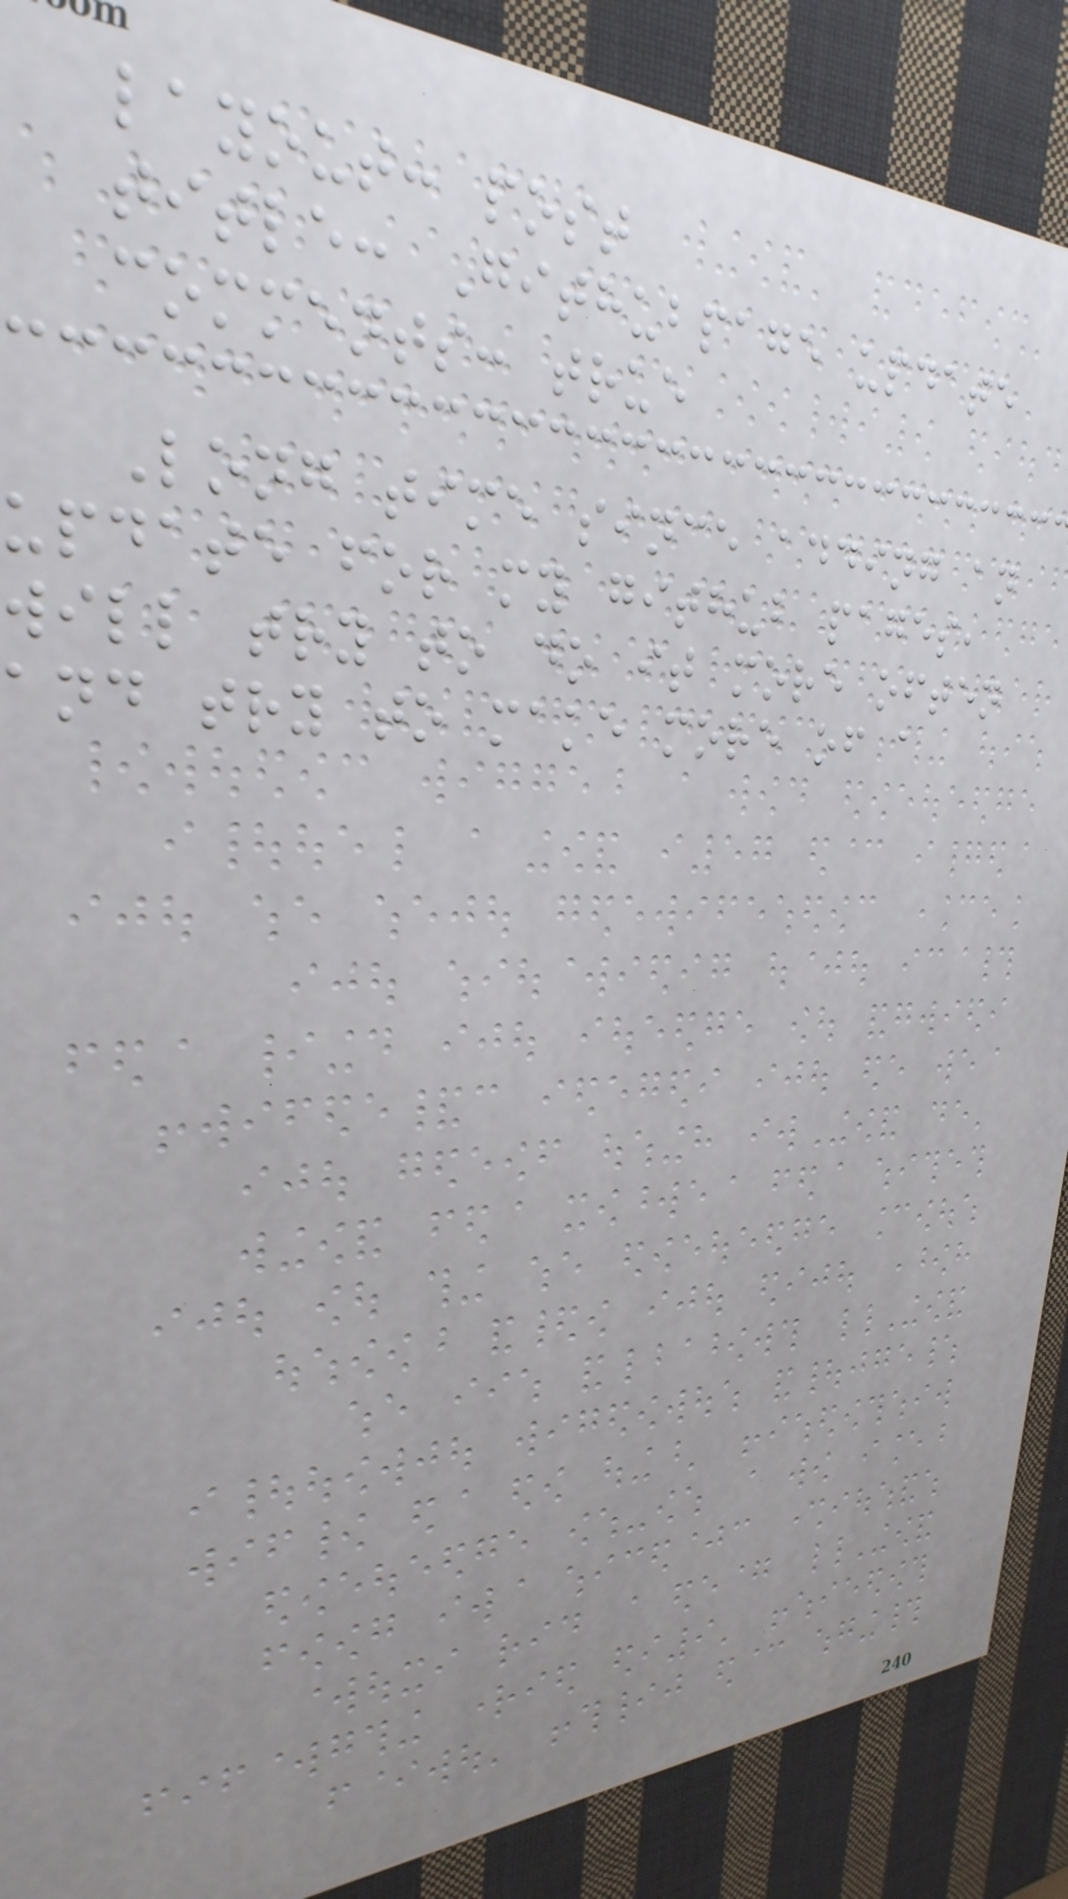layout: post
title: Githubpage update
comments: true
Long time since adding an
update for my github pages,
will try to do it more often
and try to make more of a
